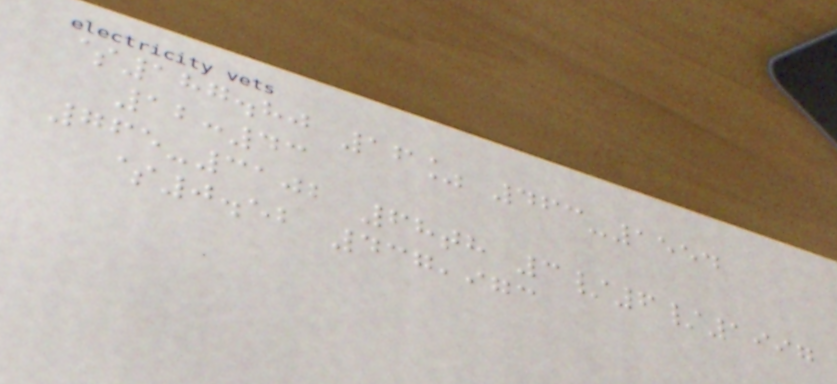$187.80 16% 463-1554
12:43
765-3102 68th 3/6/1997
$0.52 437,973
